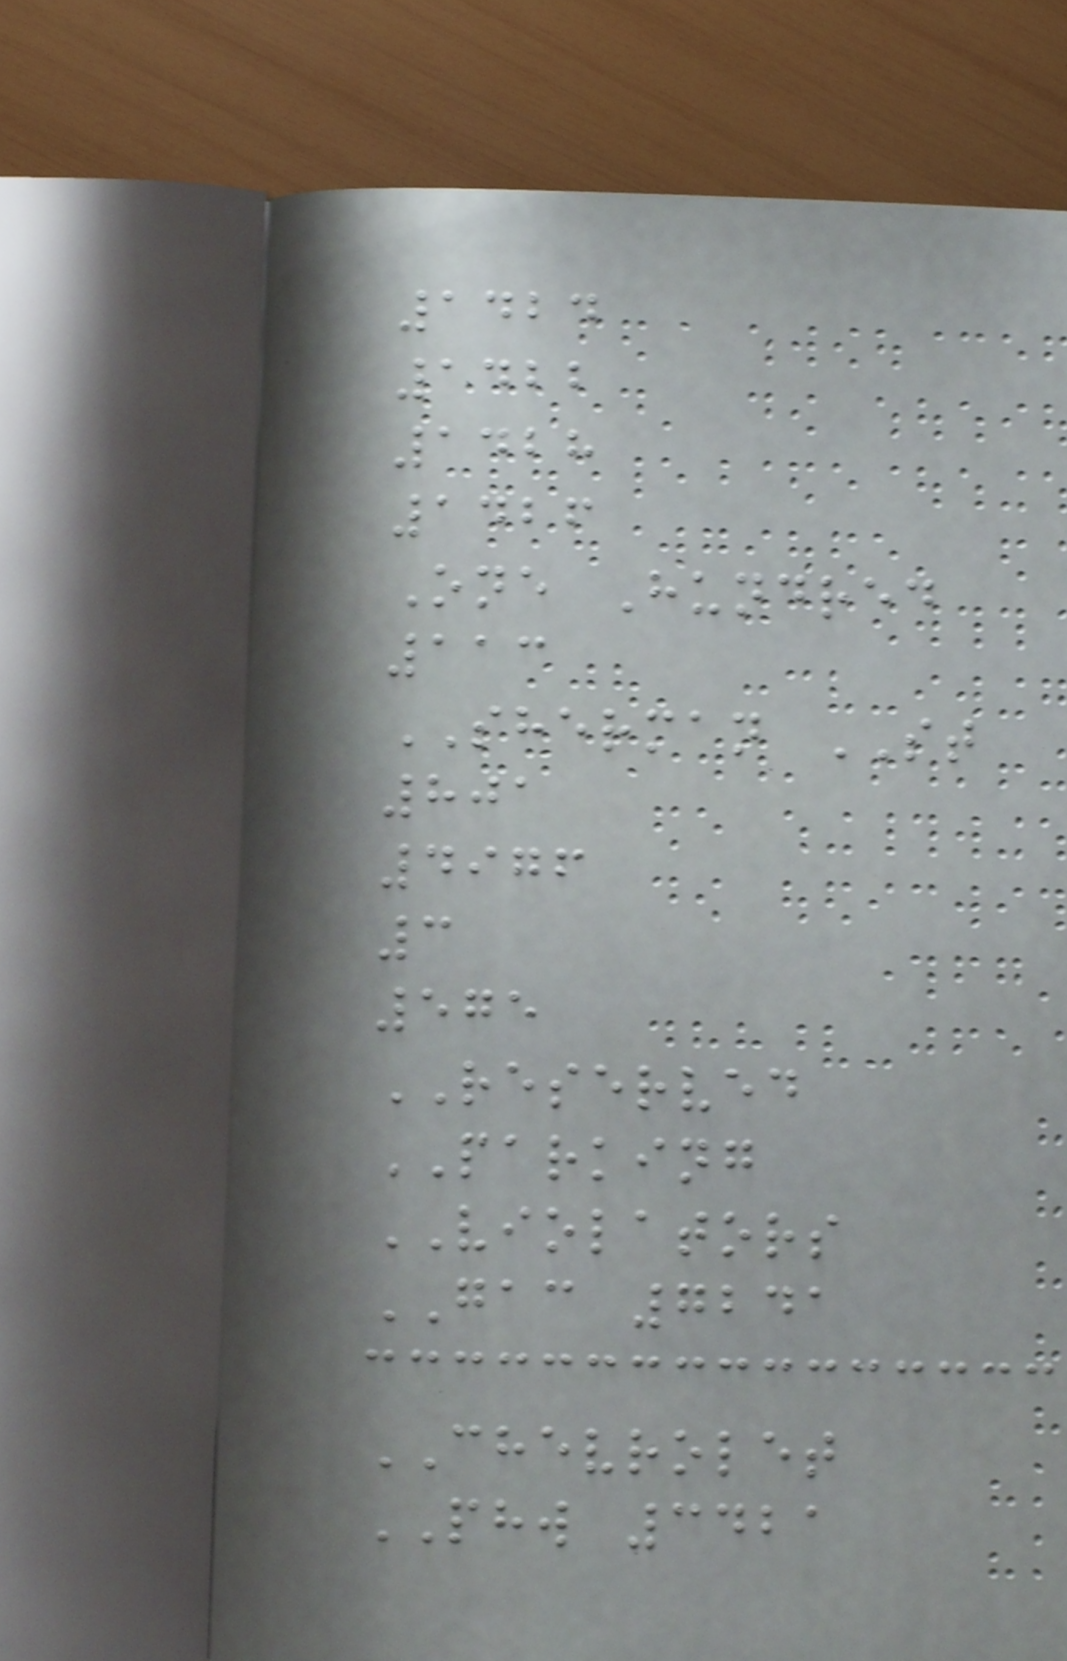1424
1422
1428
1426
One Hundred
113
SHERMAN ST
801
4976
3
575
RESERVED
PARKING
VIOLATORS
GAC 7241
CHEVROLET
PHW 3421
